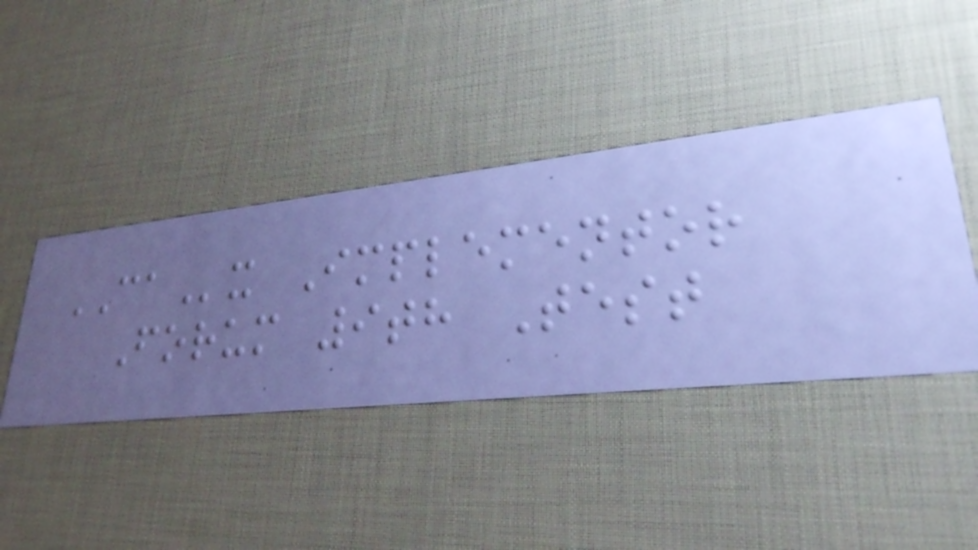CAx Implementor
Forum 9th Test
